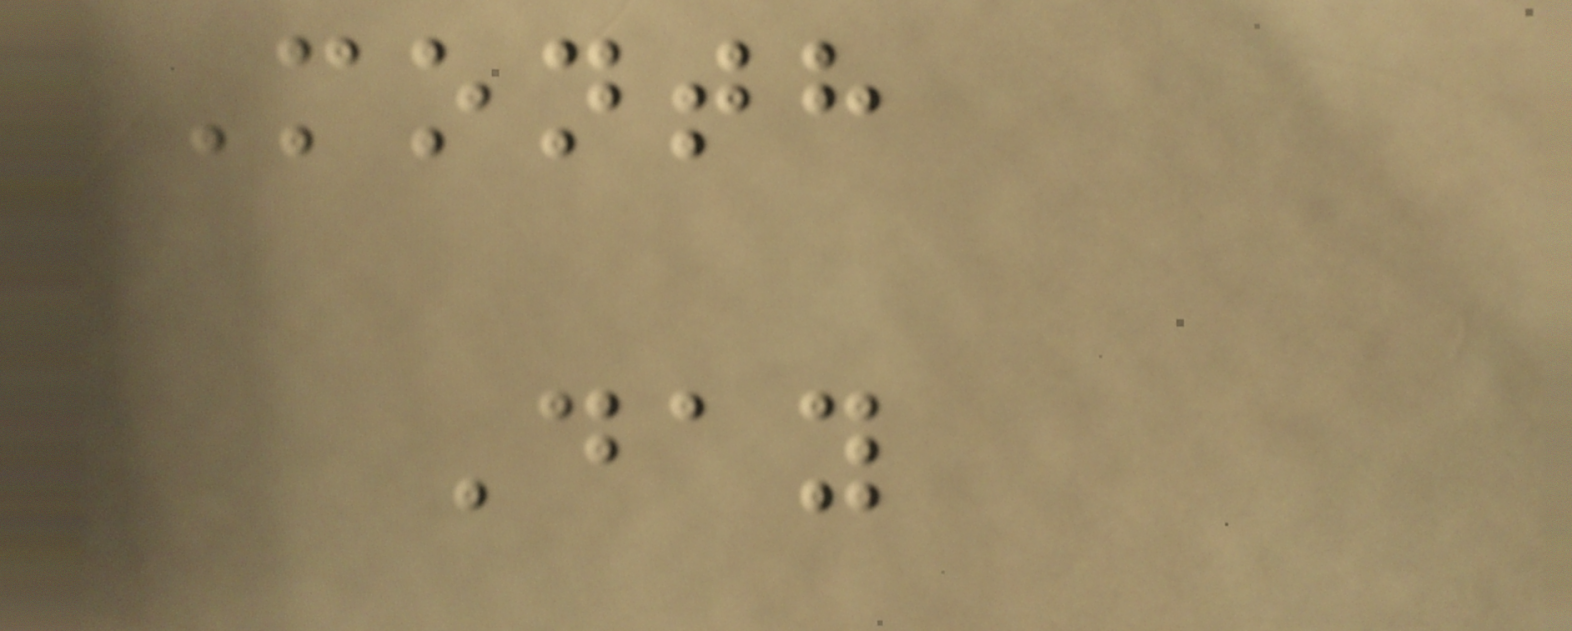Month
Day
